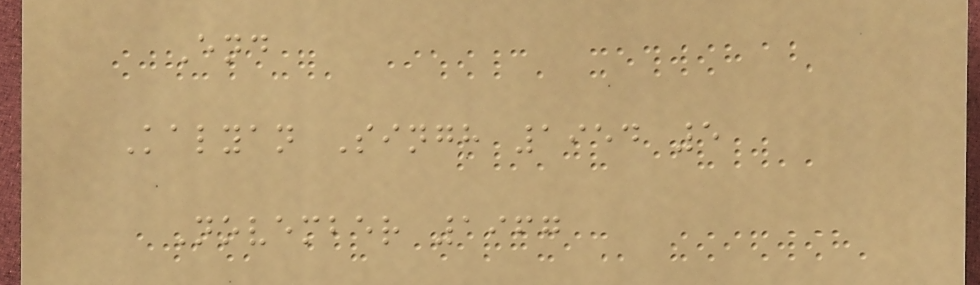End
Kalyan Singh 1954 5
November 1967
